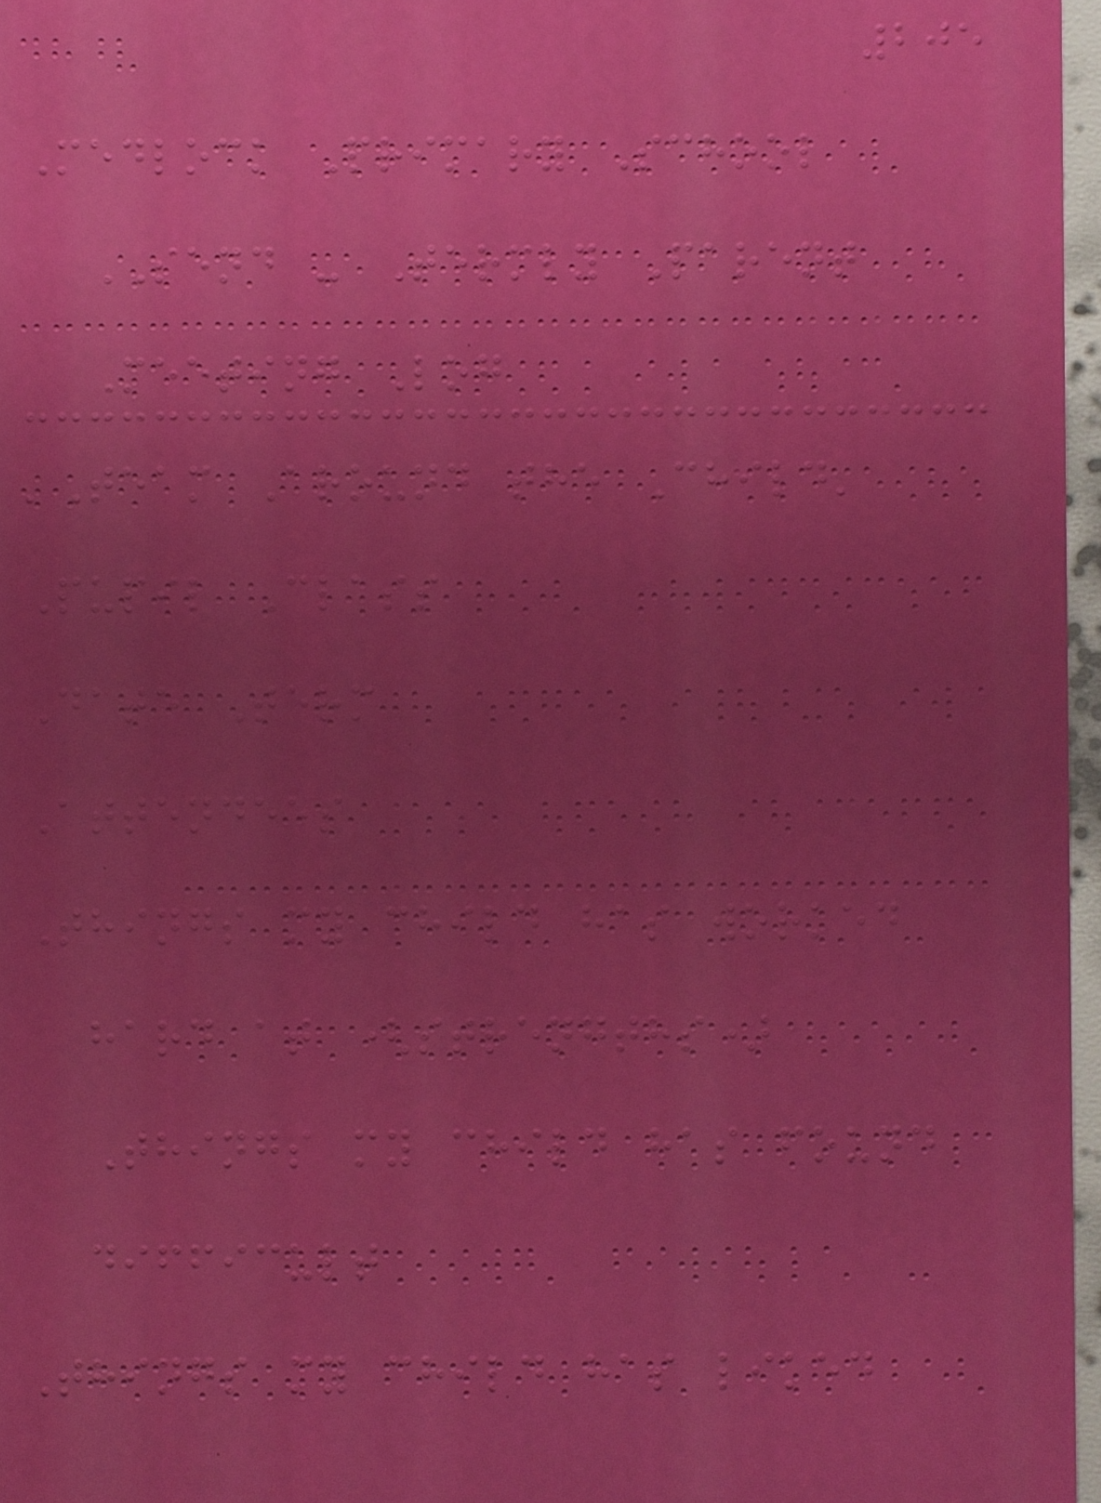205
Medlock Primary School
SEND - Termly Parent
Meeting Log
'Team Around the Child'
Pupil Class
Date Term
Attendees
Things my child has worked
hard at (strengths)
Things my child has found
difficult
Things my child has liked
